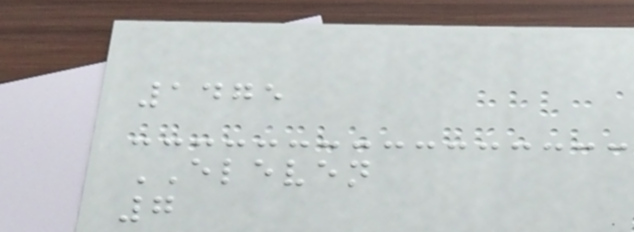1475
ELEVEN
7
